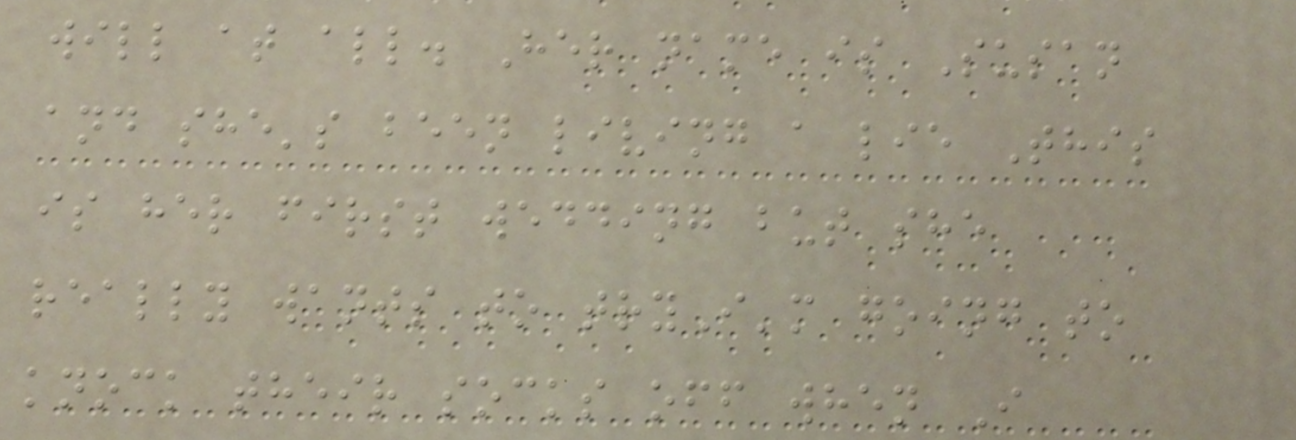will at all. Her name is Susan
and she's been living a lie This
is her first wedding but she
really wants to tryI'm going to
knock their socks off when I
